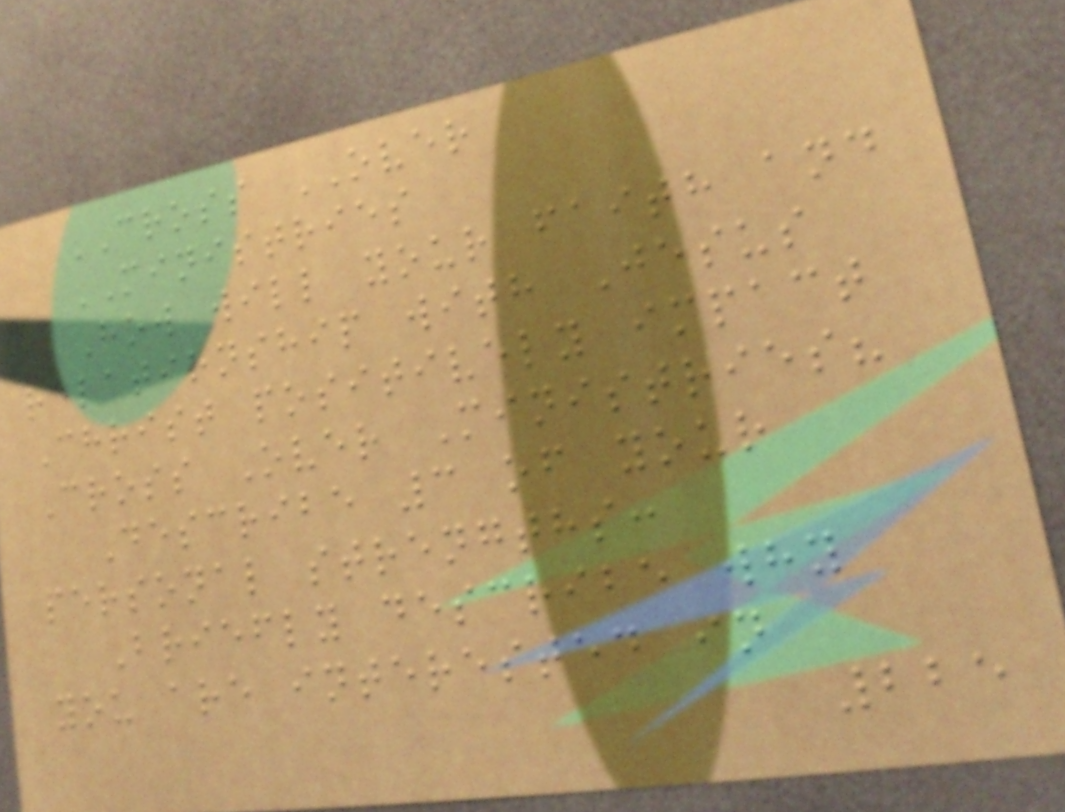CROSS OVER
MINISTRIES
How will your faith and
relationship with Jesus
Christ positively impact
Cross Over Ministries?
Describe 3 of your
personal strengths:
Briefly describe why
you are interested in
225
